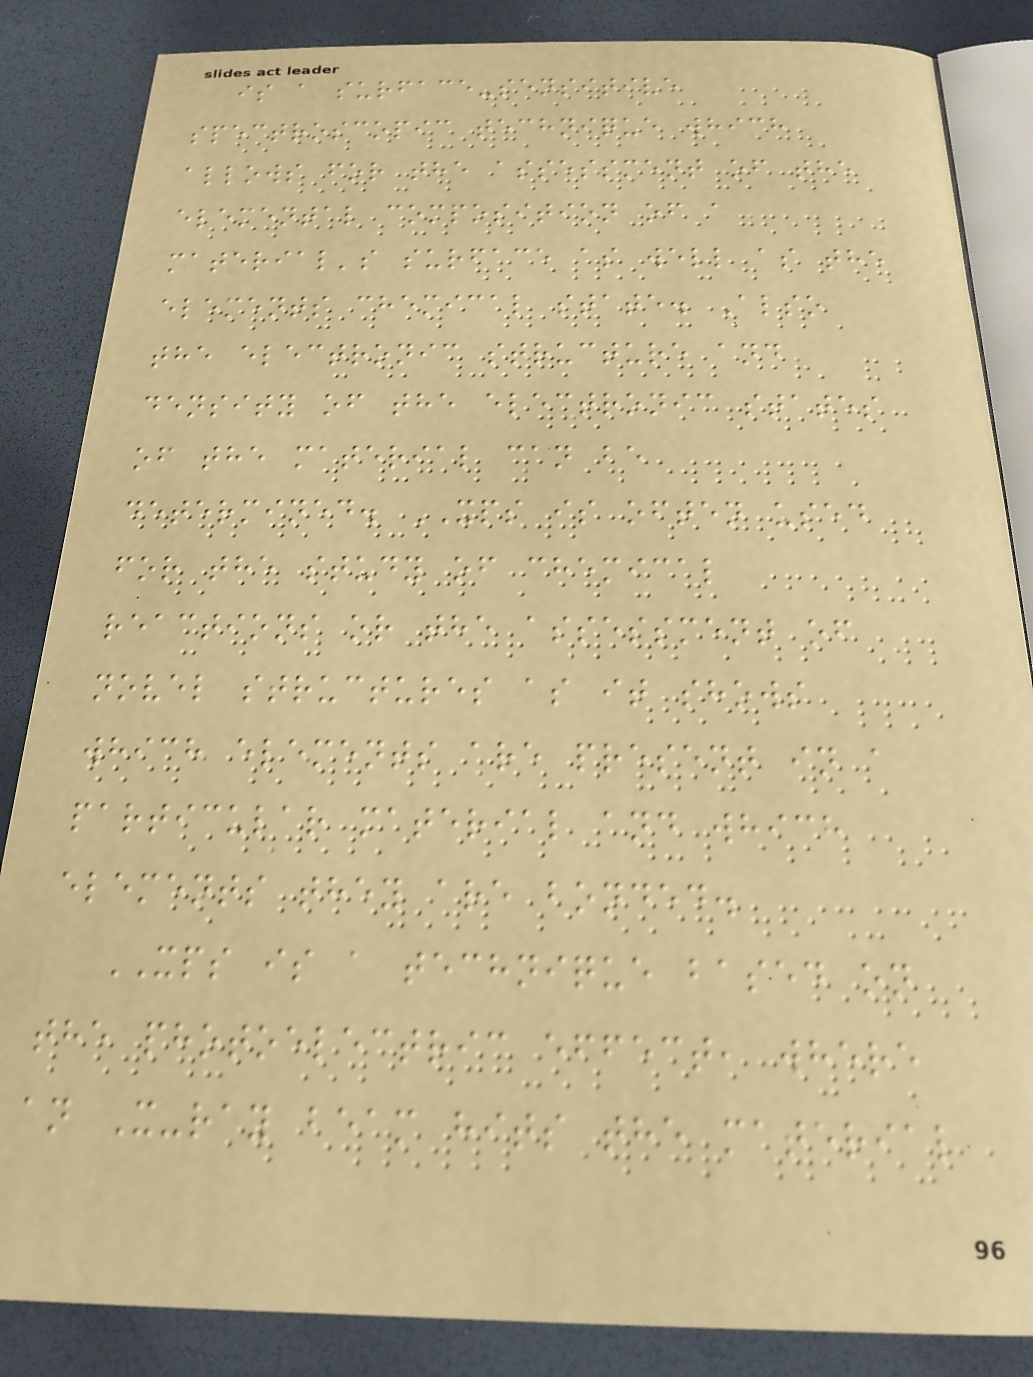is a surface-sensitive
spectroscopic technique which
allows for the assessment of the
elemental composition of a
material's surface as well as the
elements chemical state. Also
the electronic structure and
density of the electronic states
of the material can be
determined. XPS is often used
for the study of chemical
reactions or the assessment of
novel structures as it shows
which elements are present in a
particular material and which
elements they are bonded.
XPS is a technique based on
the photoelectric effect, where
an X-ray beam hits the material
